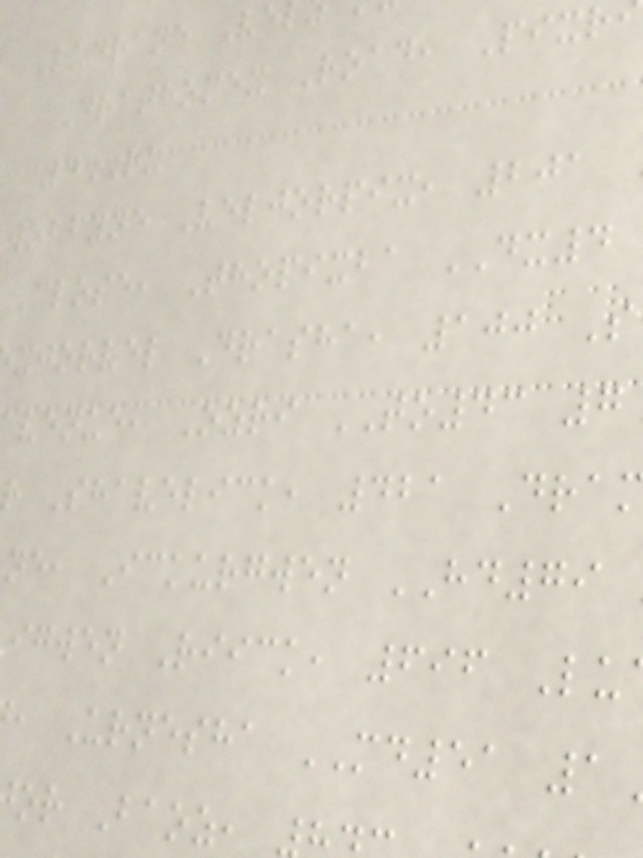Ludrane Ve
Drathomex Road, Pixr
4RU
wobfyne Veljorpix, 201
Close, Thopixba DX4
xjorvel Drasha, 100 S
venue, Ozri TO43 7
r Shavelick, 421 Dra
ne, Ickurgwen HD79
igwen Riick, 696 Lu
, Urnesha MD51 1
or Baoz,
